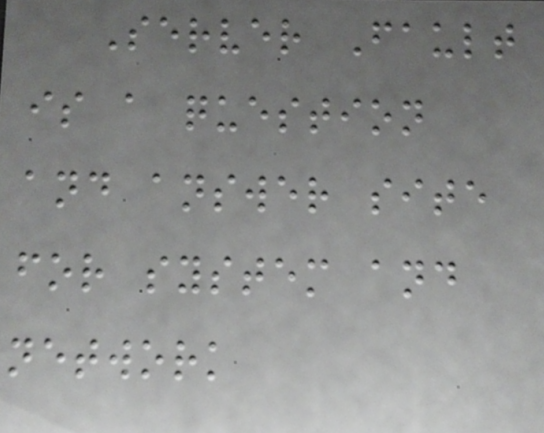Server Fault
is a question
and answer site
for system and
network
